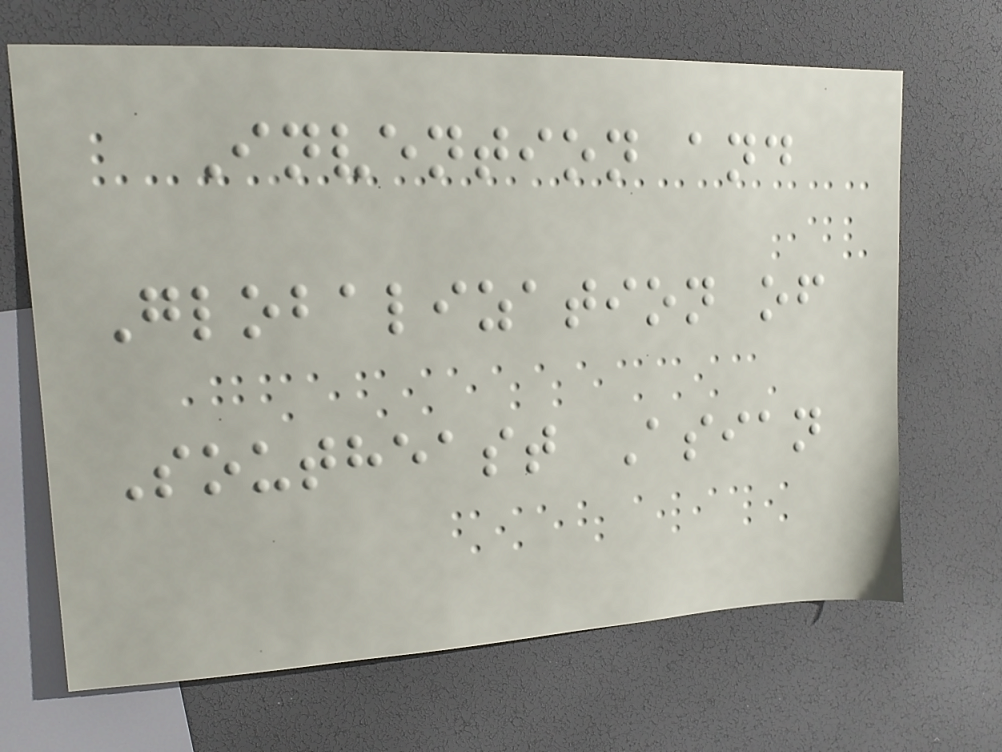Invention and
Globalization of
Southeast Asian
